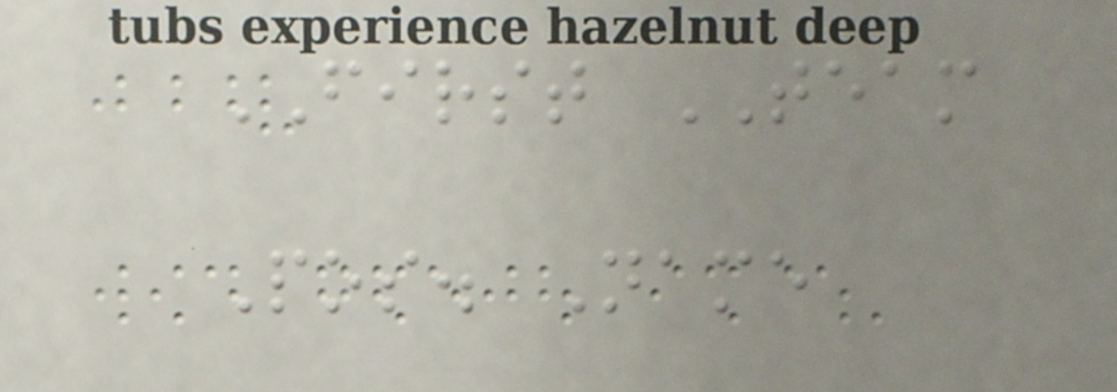FIRST TEAM
Pos. Name
